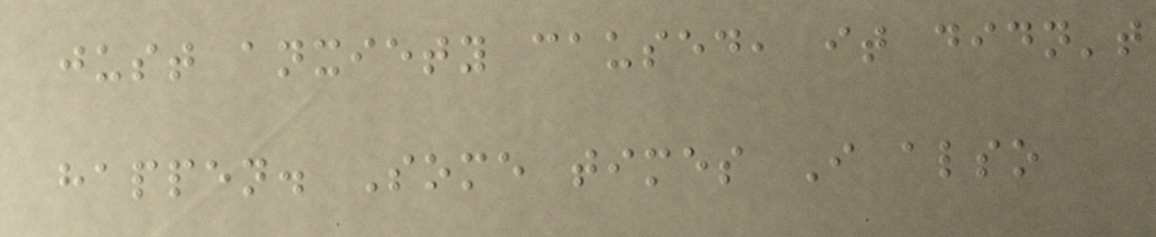just anxiety caused, it didn't
happen. Some times I also
